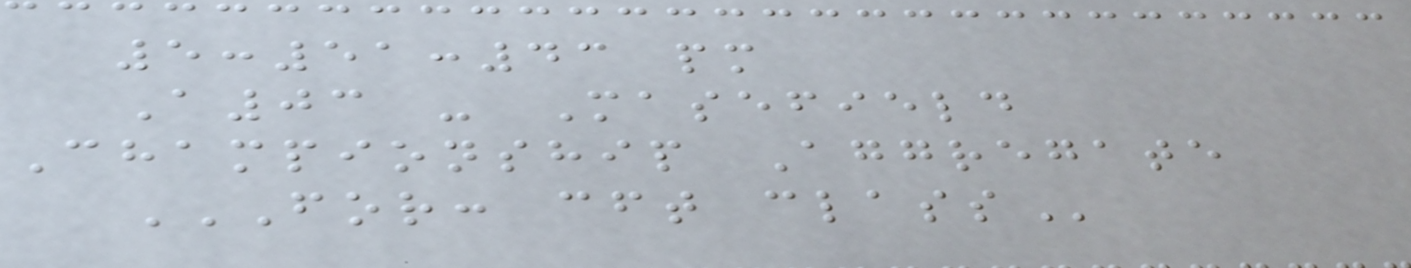5:51:43 pm
A03 - Masefield
Championship Aggregate
FOR: CFT CLASS
